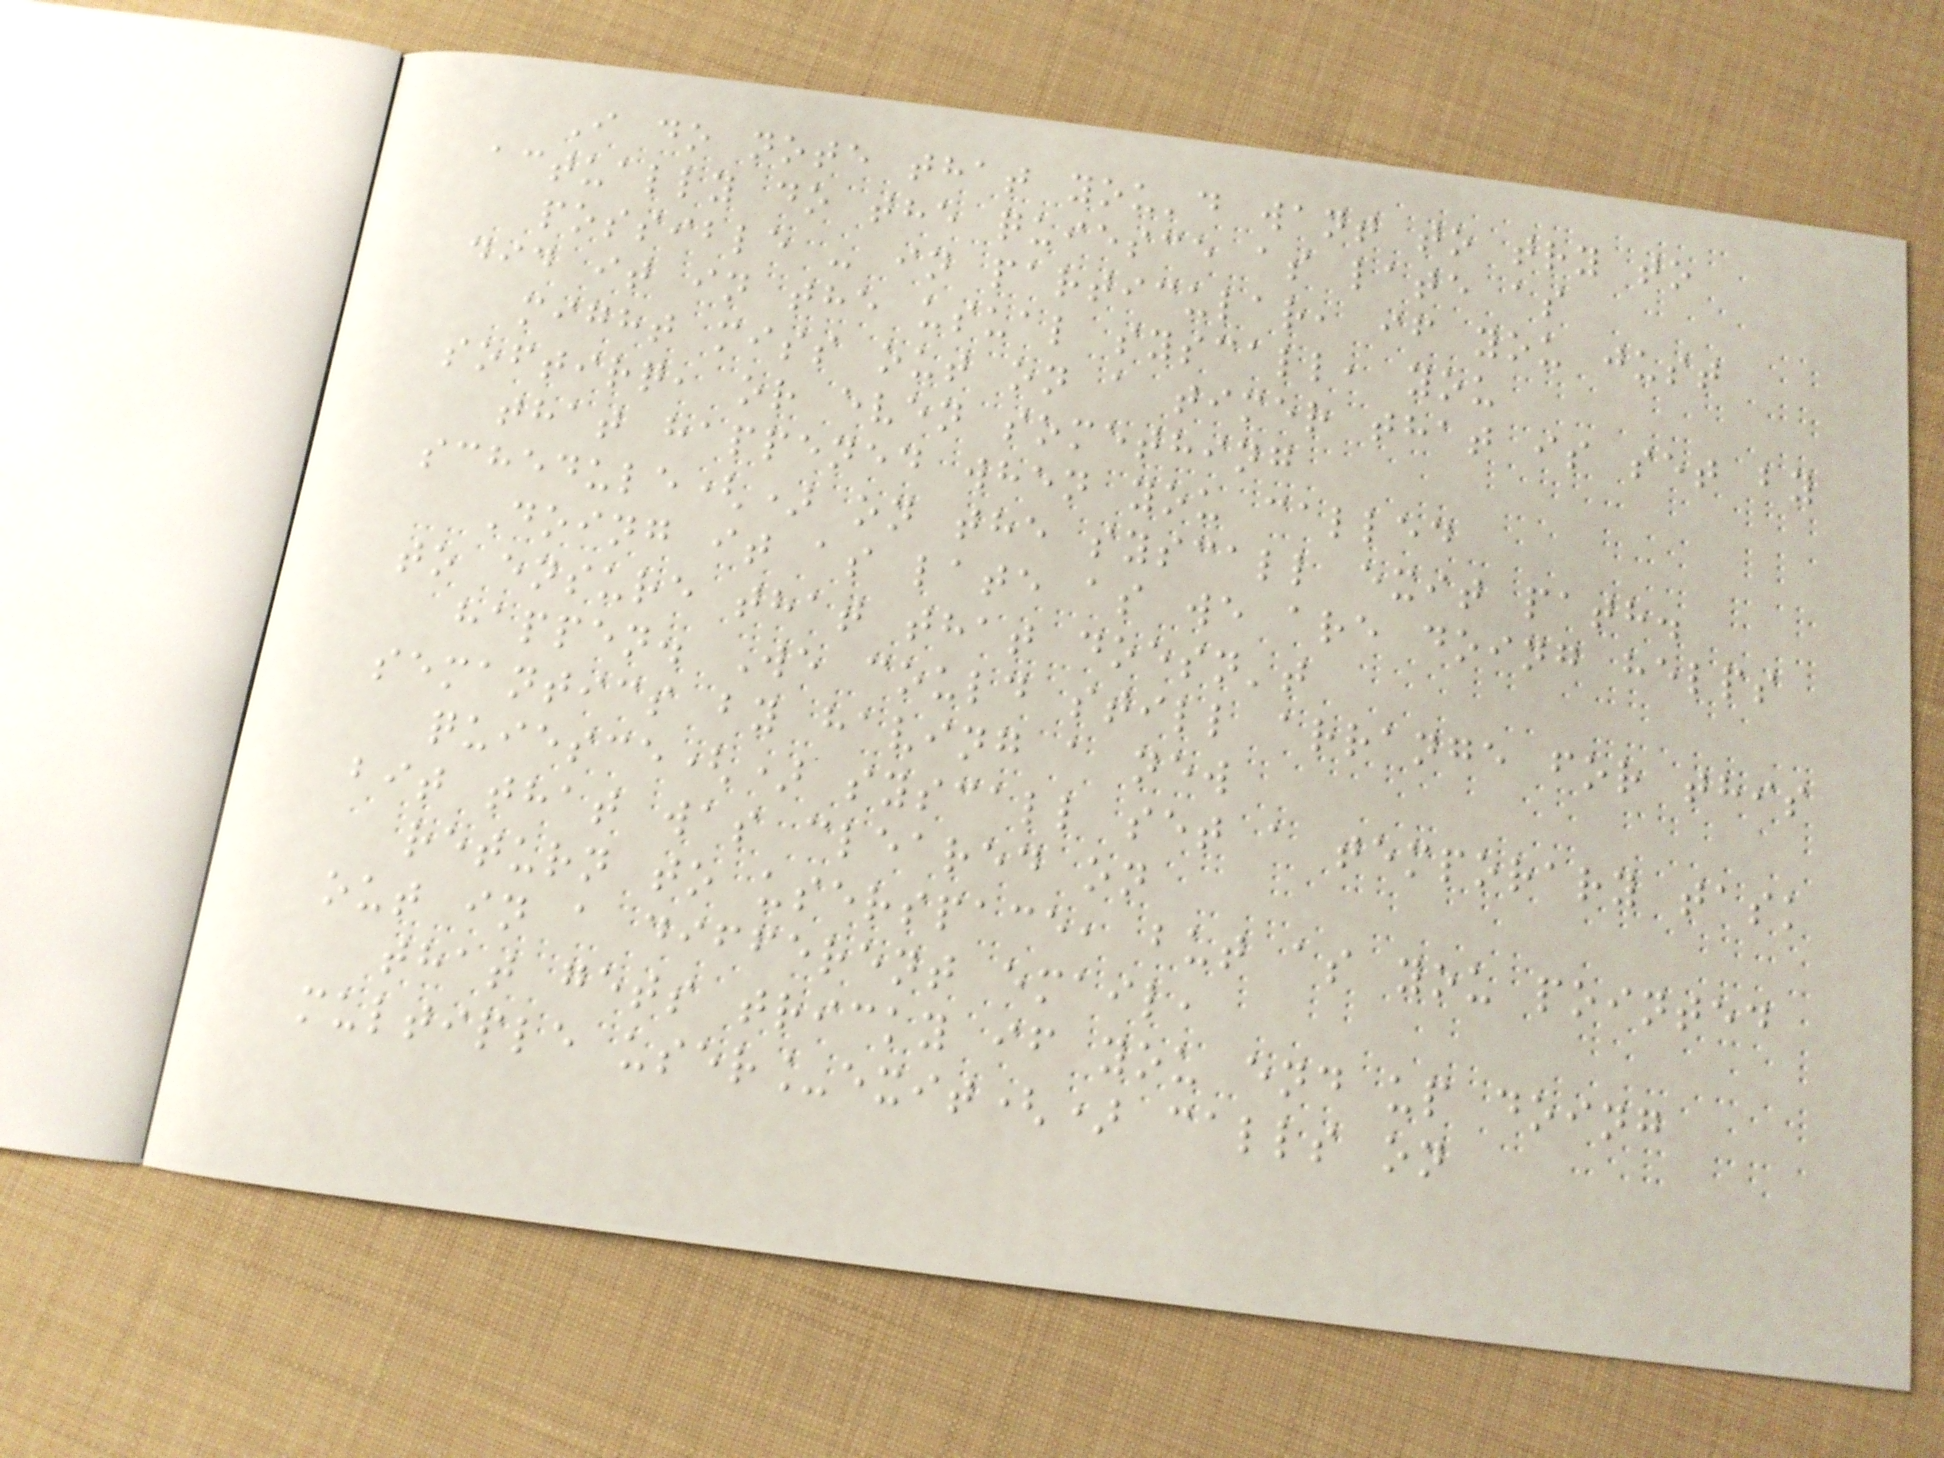I do note that you'd want to try to
actually do the quiesce as late as
possible - in particular, if you just
did it in the usual syscall, you
might miss out on a timer that is set by
softirq, or even something
that happened when you called
schedule() on the syscall exit path.
Doing it as late as we are doing helps
to ensure that that doesn't
happen. We could still arrange for this
semantics by having a new
quiesce() syscall set a temporary task
bit that was cleared on
return to userspace, but as you pointed
out in a different email,
that gets tricky if you end up doing
multiple user_exit() calls on
